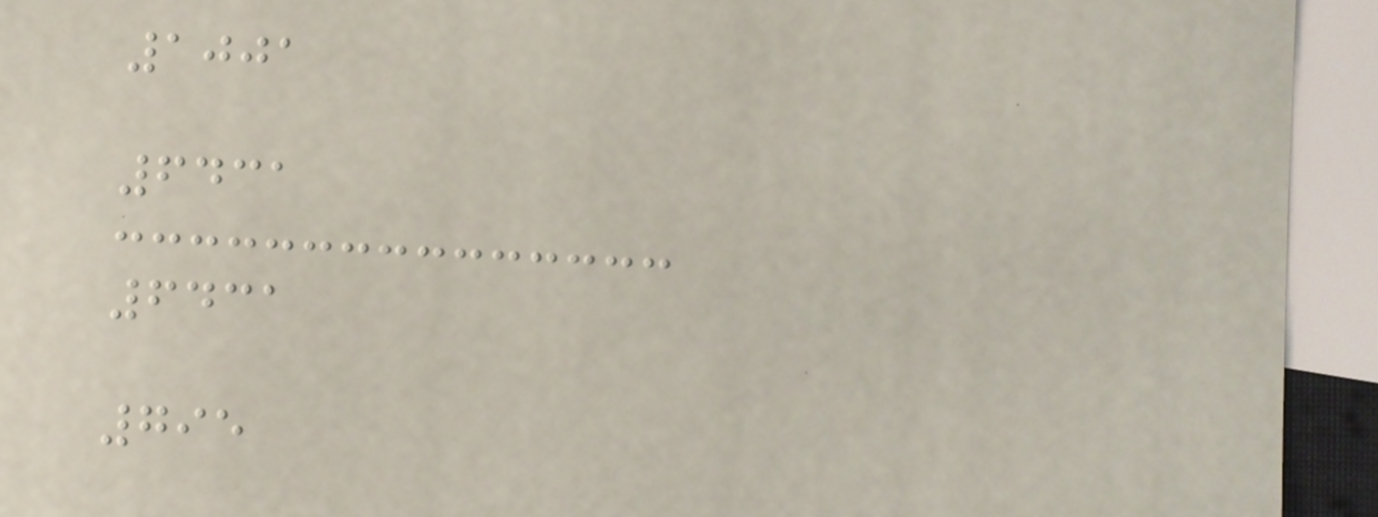1001
6431
6431
795
